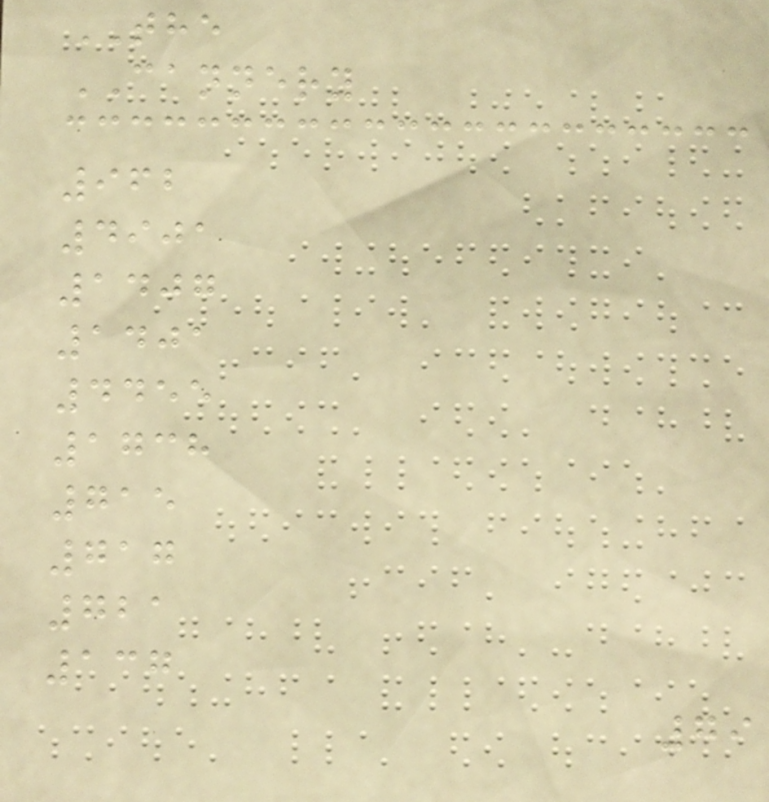THE
CANNERY
962
4901
1407
1401
4455
1738
715
717
721
137
79
